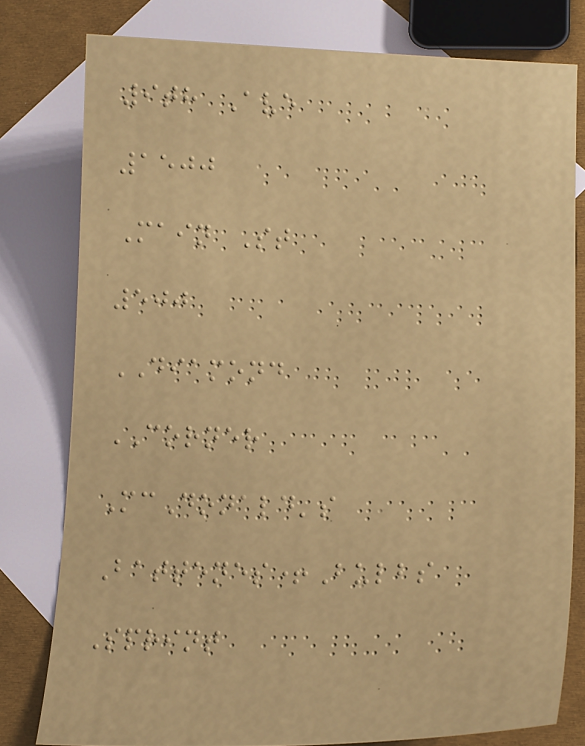9th Ave
1500
Main St
500
DIAMOND
CORNER
McDonald's
Battenes+Bulbs
Sprint
